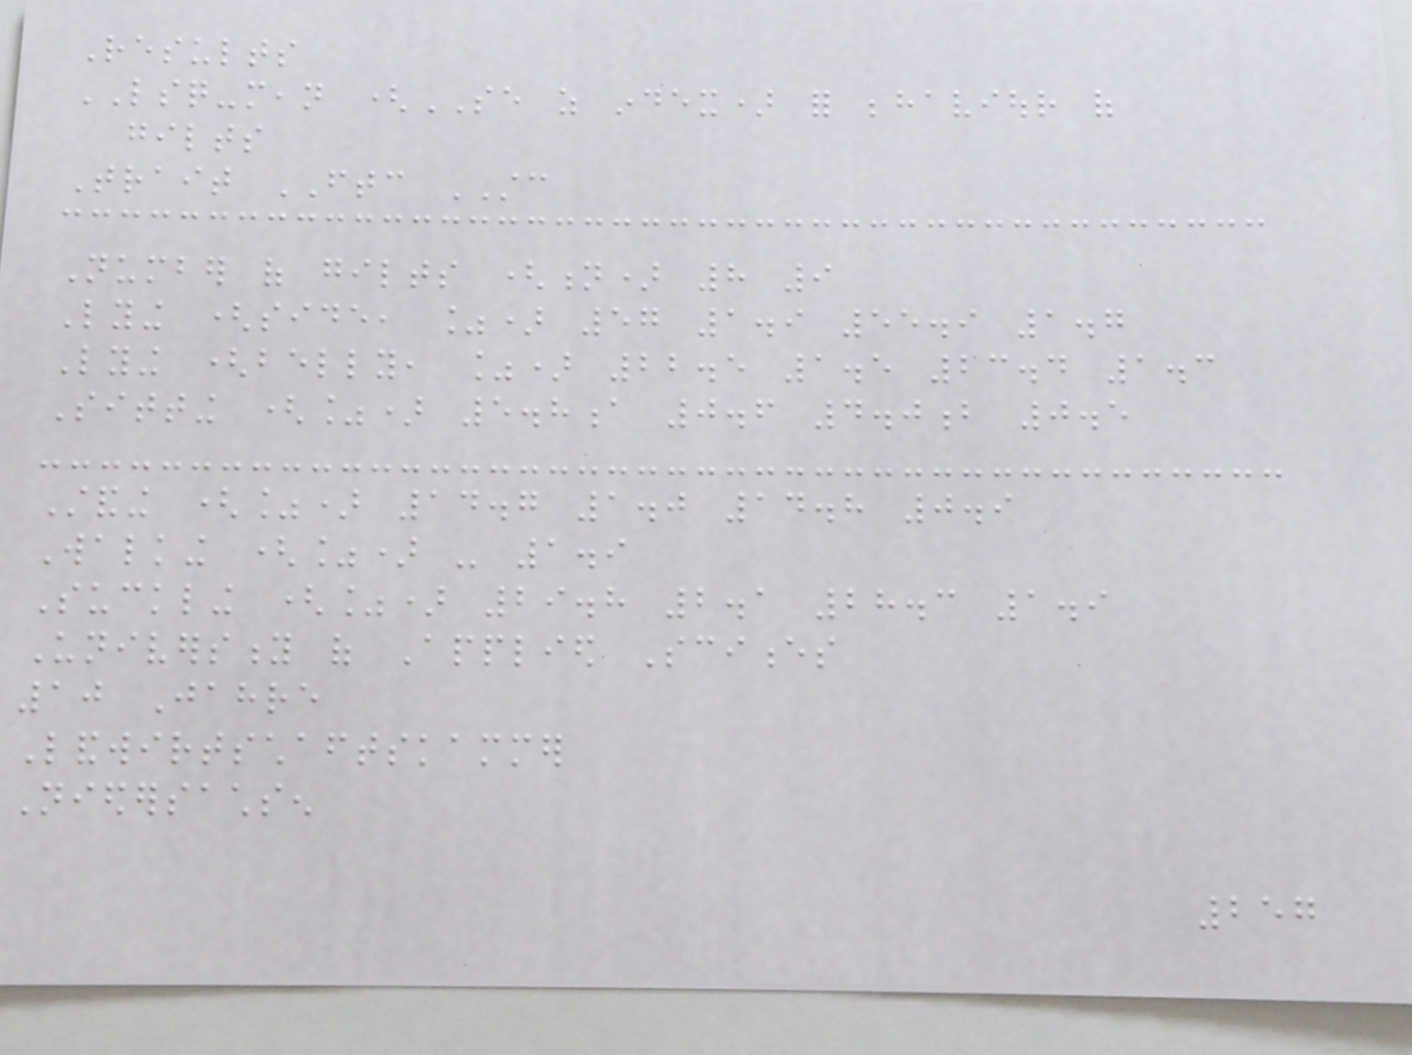Results
LSQ-mean (SE as index) for behaviour of
gilts
Trait FTC STC
Number of gilts (n) 8 9
Lying (side, %) 57 1.9 55.9 1.7
Lying (belly, %) 22.5 1.5 23.4 1.3
Sitting (%) 5.8a 0.6 4.0b 0.5
Standing (%) 14.7 1.0 14.8 0.9
Walking (%) - 1.9
Suckling (%) 29.8 2.1 28.3 1.9
University of Applied Sciences
10 Jahre
Landwirtschaftskammer
Niedersachsen
257
